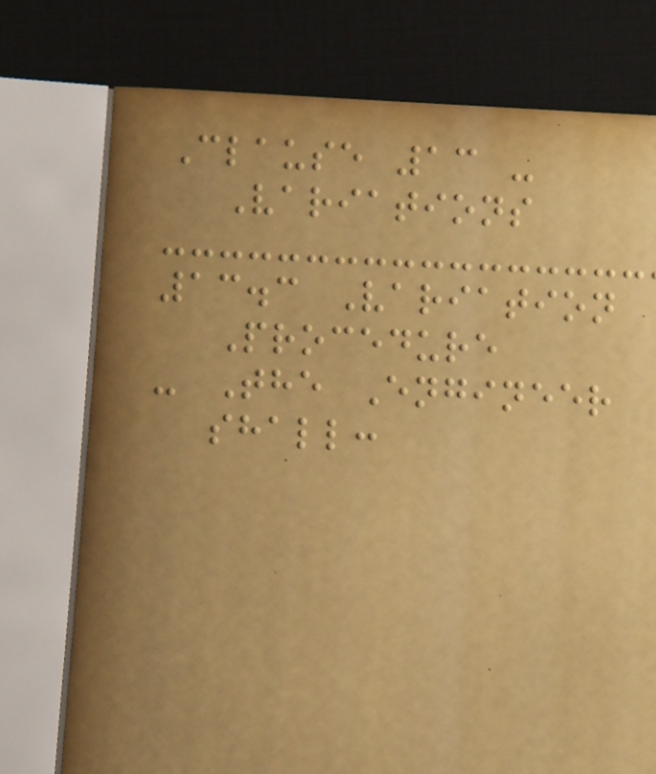Clause 13 -
Variations
13.3 Variation
Procedure
- The Engineer
shall:
